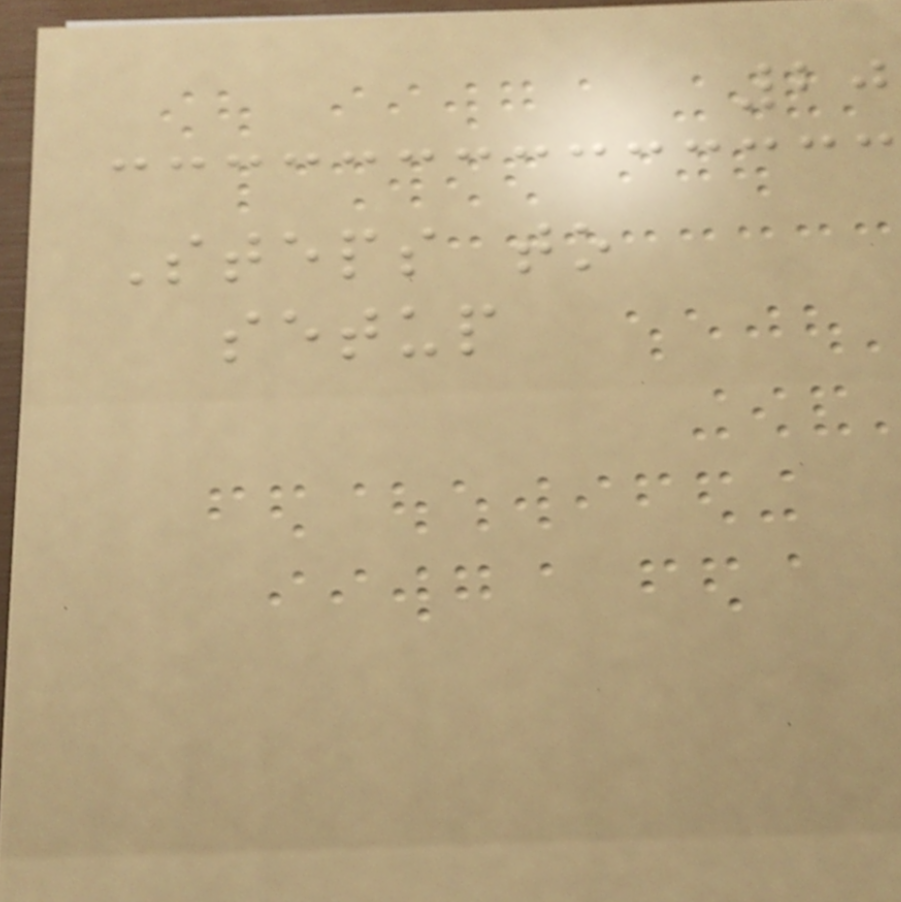20
Steps to
setup
